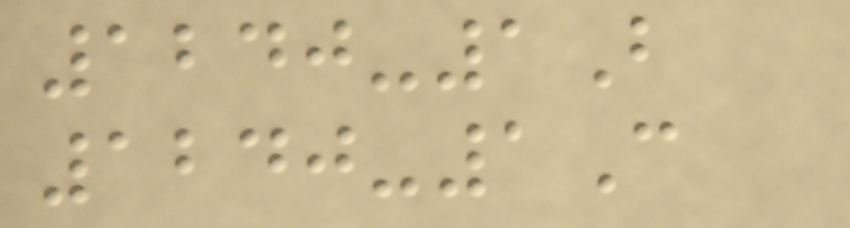1240-1B
1240-1C
